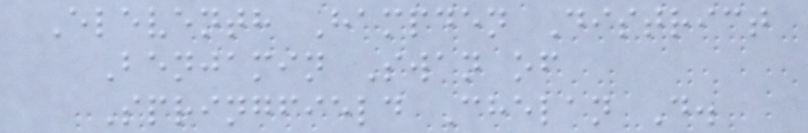Eleventh Hampden District
Benjamin Swan of
Springfield Chelan D.
